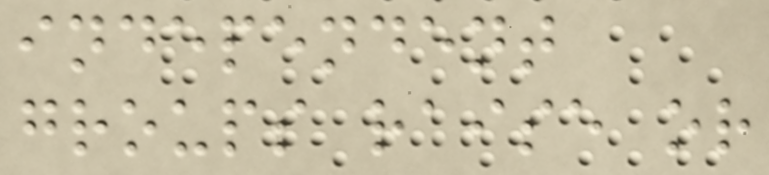independent
groups raise or
